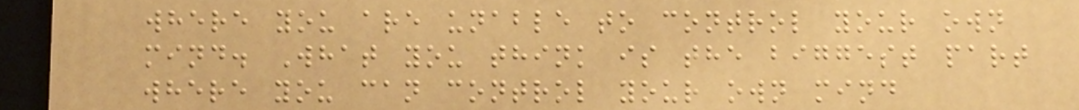where you are unable to control your own
mind. What you think is the biggest part
where you can control your own mind
